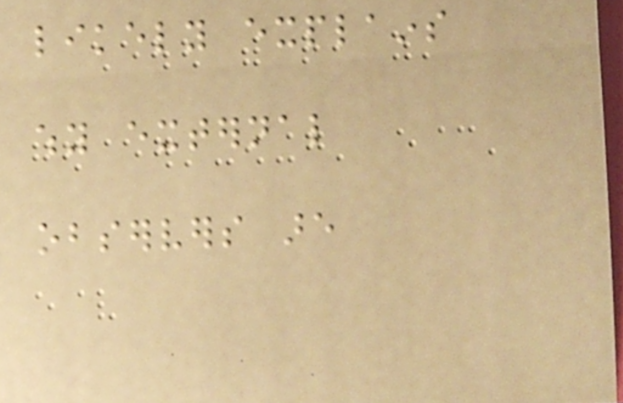likely explains
why external
observers are
